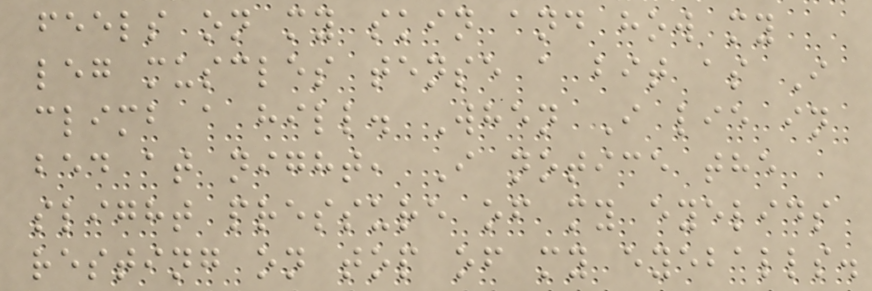feels on my skin and how my
leg muscles tense a bit as I
climb a hill. When I lie in
bed at night, I notice the
slight pressure of my eyelids
resting on top of my eyeballs.
